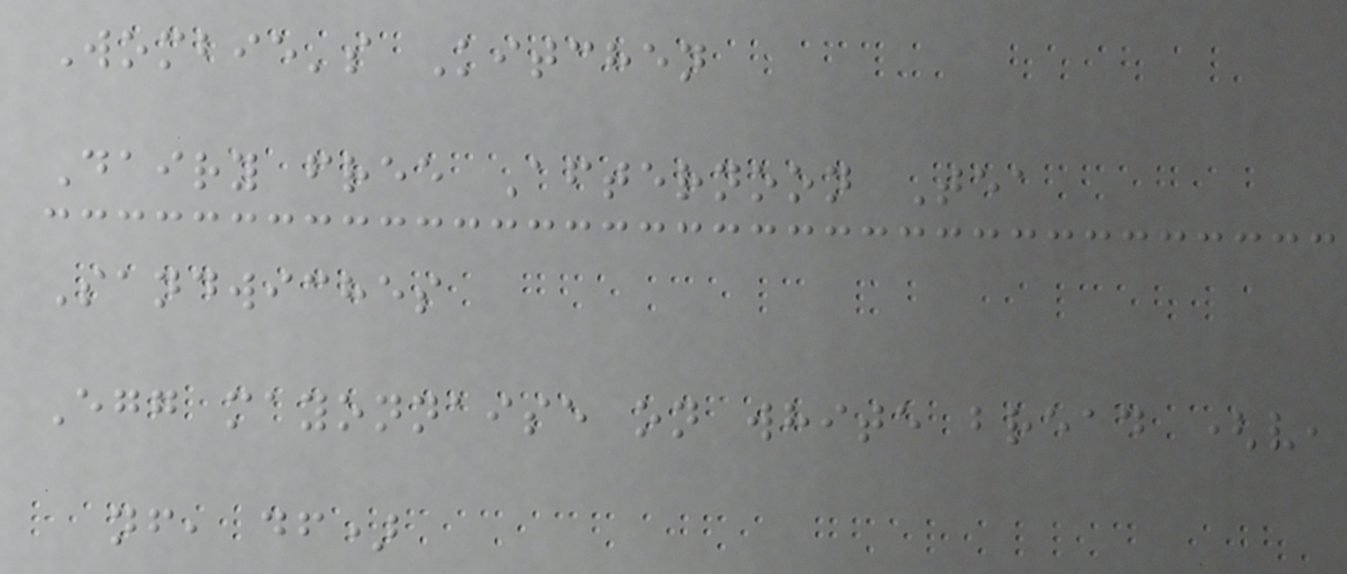Wombie's Kitchen
Dairy free Afternoon Tea
Sandwiches
Egg mayonnaise on white bread (v,
nf, df)
